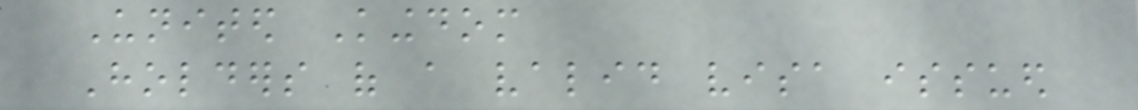United Kingdom
Holders of a valid visa issued
